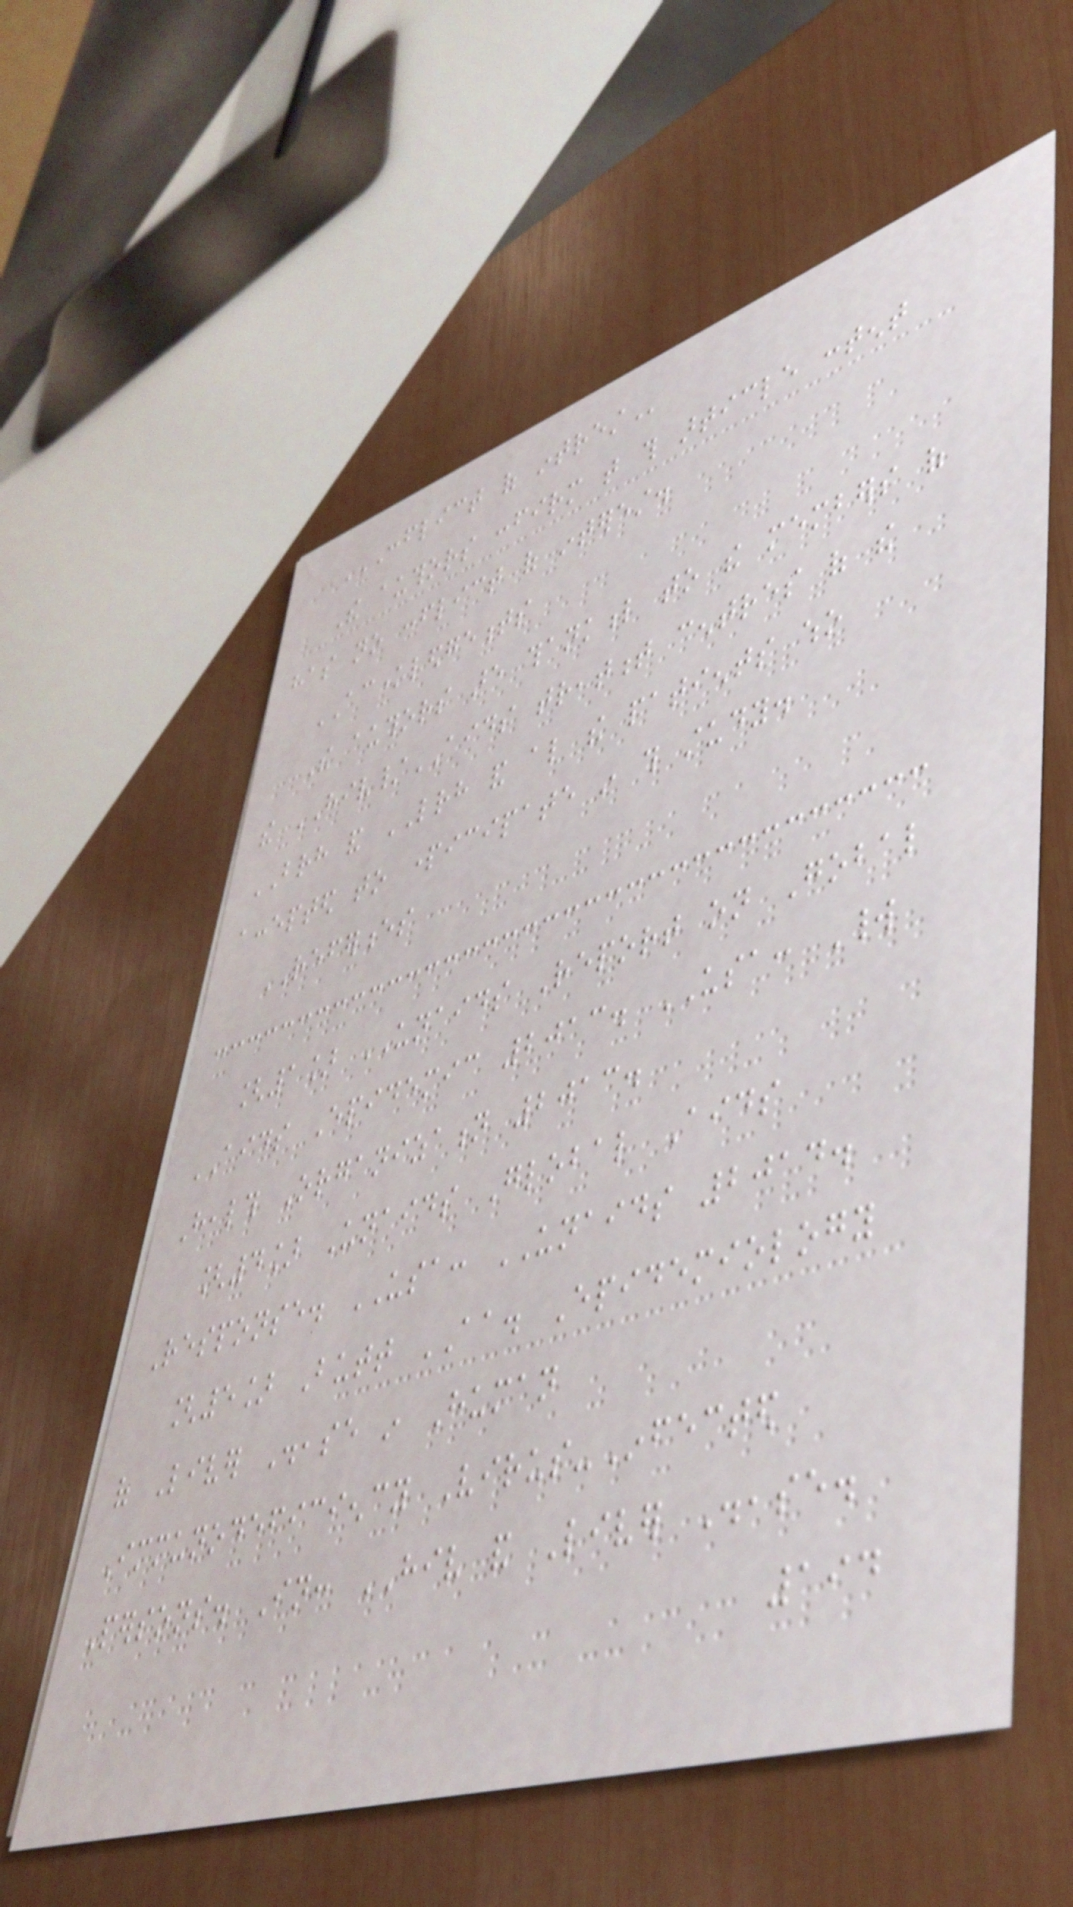CONFLICT OF INTREST
The authors confirm that this article content
has no conflict of interest.
ACKNOWLEDGEMENTS
The authors are thankful to the members of
the HIV/AIDS treatment centres of the
BRH and LRH and also the patients who
accepted to participate in this study.
REFERENCES
[1] UNAIDS Report on Gobal
AIDS Epidemic 2013. USA: World
Health Organization 2013.
[4] Unaids Global Aids
Response. USA: UNAIDS 2014.
[5] Butt AA. Epidemiology
of Liver Disease in Human
Immunodeficiency Virus-Infected
Persons. In: HIV and Liver Disease.
194
